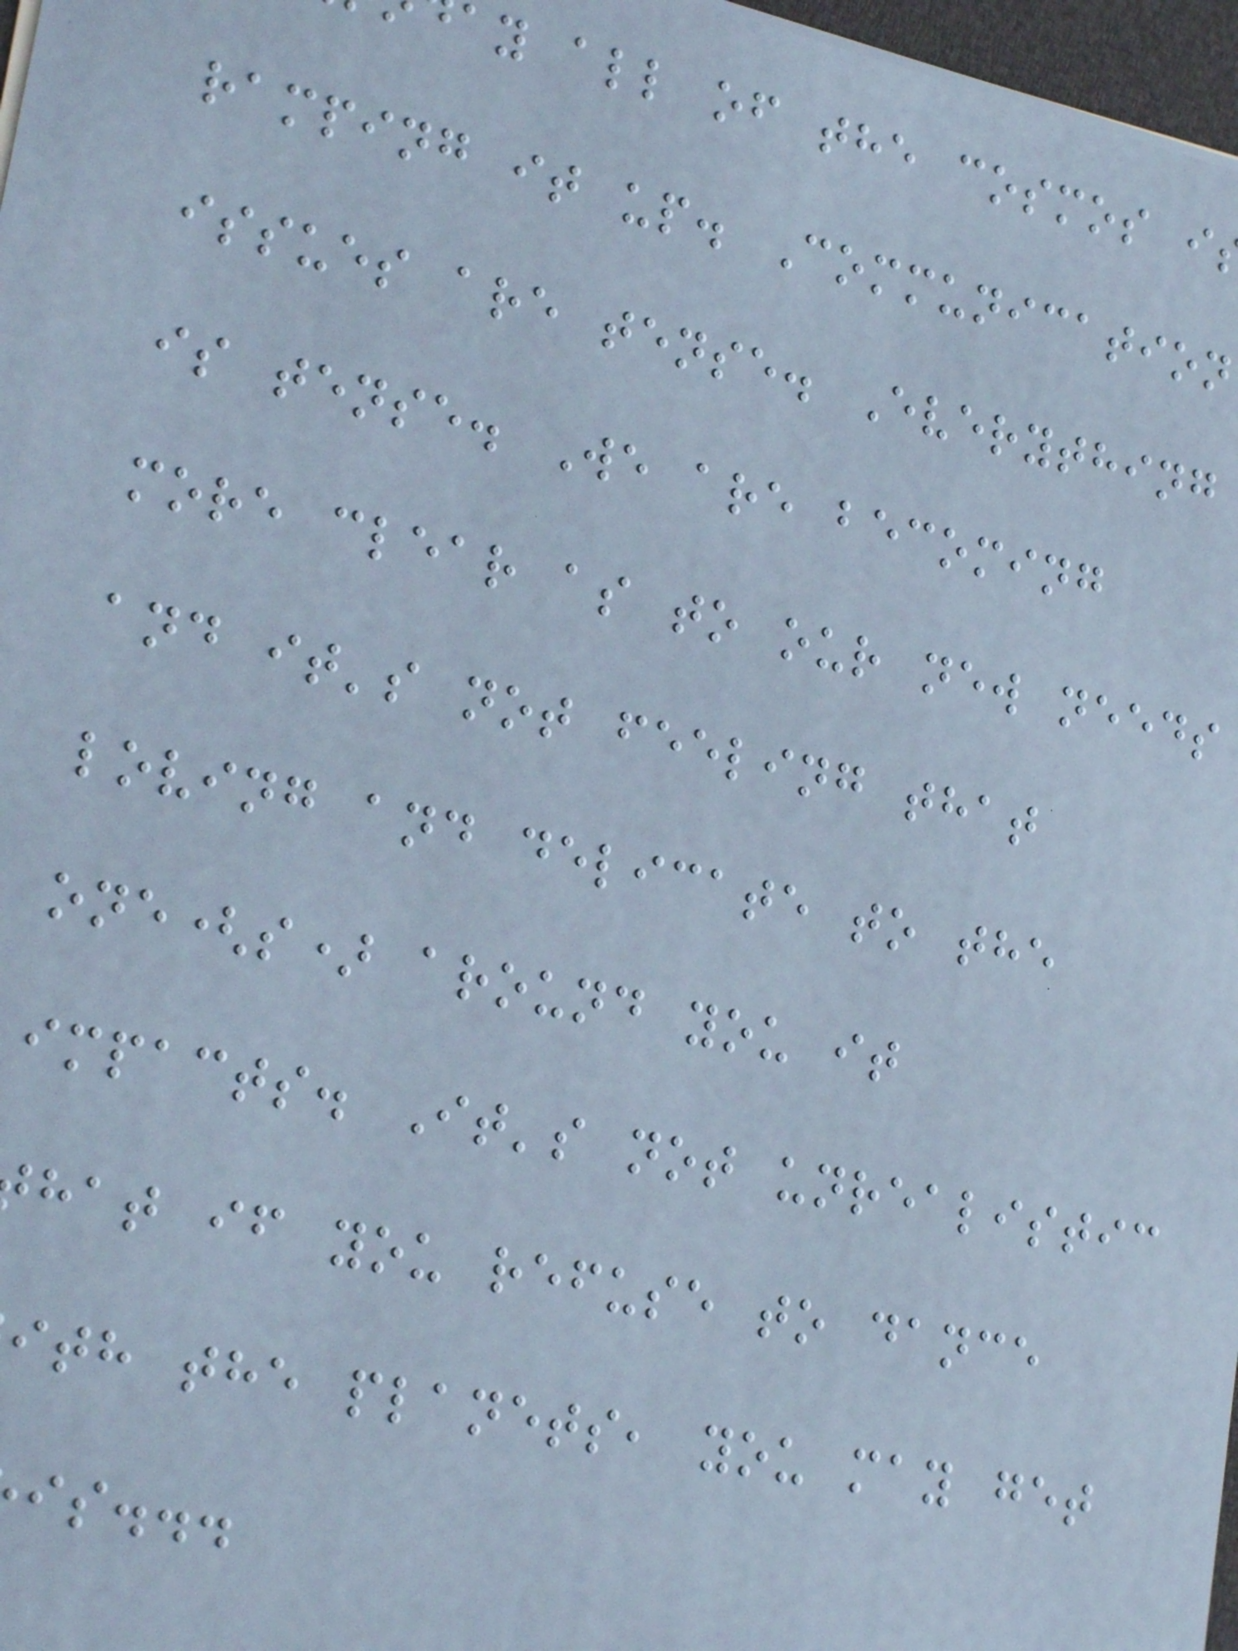ay all of the cosmos i
ramping it up. Communication
issues are tense. Everything
is tense. We are becoming
more clear as to our new needs
and it's not feeling that
loving and delicate to the
one(s) around you it
impacts. It's not unrealistic
hat if you refuse to dance
ith the planets, you may get
is...
